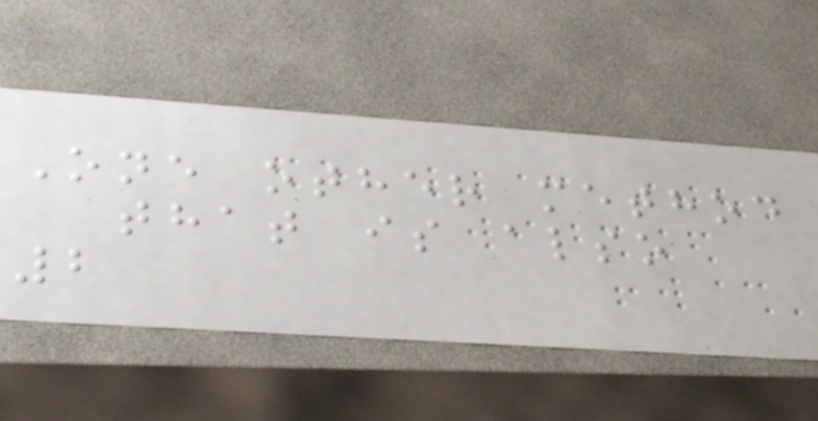One other method
that is also
2
